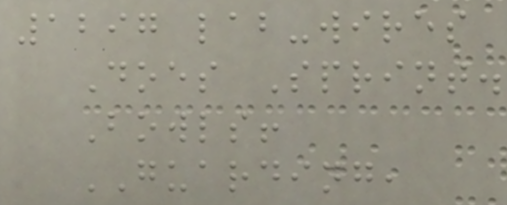1297 lab-wires
Does Sprint.
Bowls!
GUARDING,
